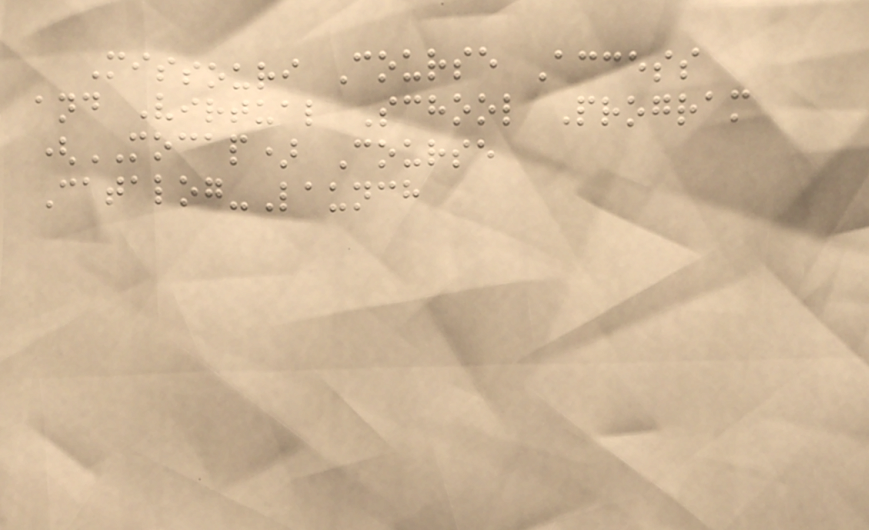Missouri Course Access
and Virtual School Program
(MOCAP) Course
Catalog-Launch
